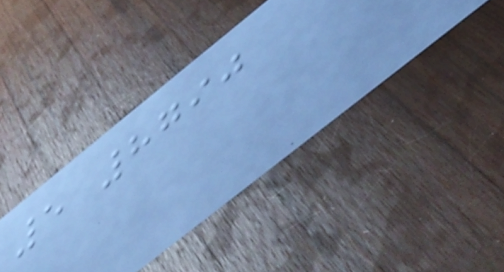5 8790
